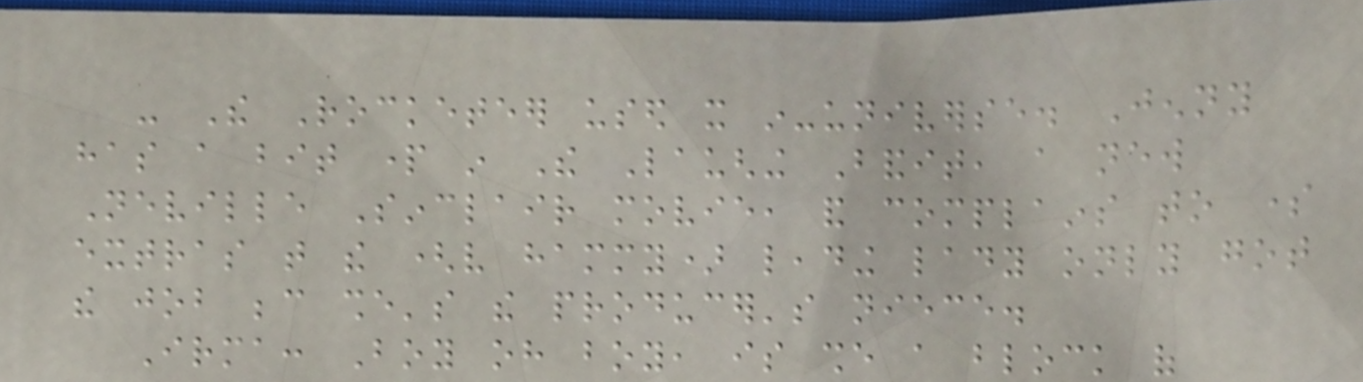- The Rocketeer used it in-universe. Jenny
has a bit part in The Laughing Bandit, a new
Neville Sinclair movie, and complains to some
extras that the (very hammy) leading lady only got
the job because she's the producer's niece.
Irma: Boy oh boy, is she a block of
